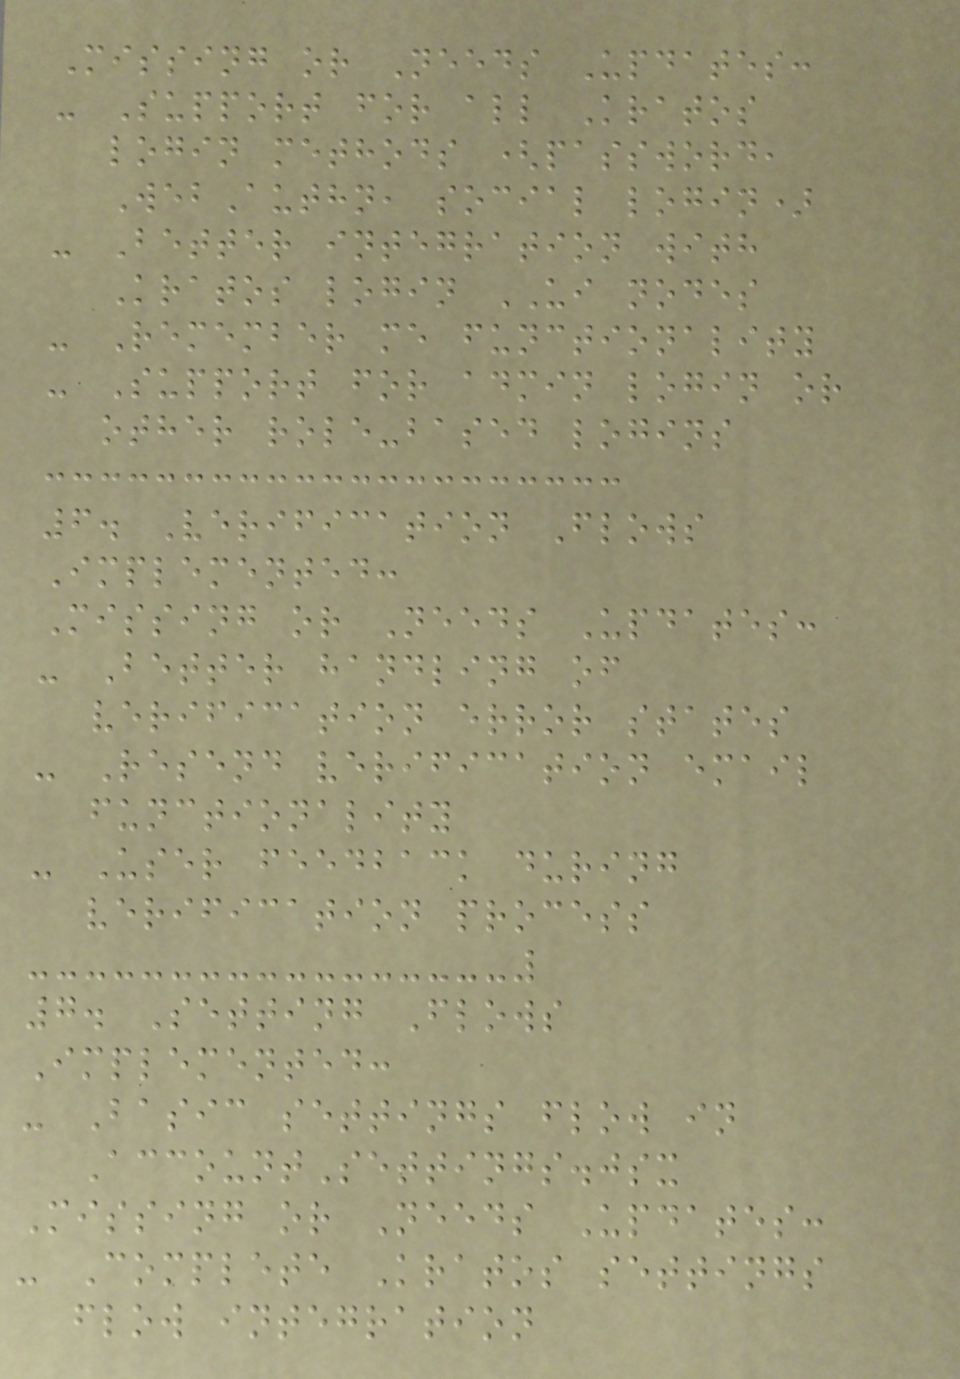Missing or Needs Updates:
- Support for all Kratos
login methods (password,
WebAuthn, social login)
- Better integration with
Kratos login UI nodes
- Remember me functionality
- Support for admin login or
other role-based logins
6. Verification Flows
Implemented:
Missing or Needs Updates:
- Better handling of
verification error states
- Resend verification email
functionality
- User feedback during
verification process
7. Setting Flows
Implemented:
- Basic settings flow in
AccountSettings.jsx
Missing or Needs Updates:
- Complete Kratos settings
flow integration
